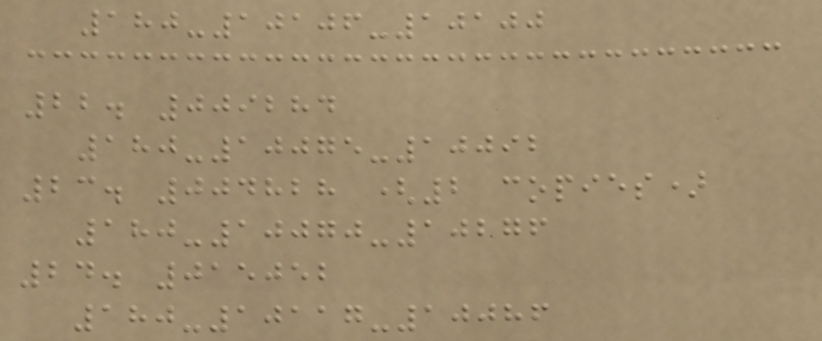180-10106-10100
22. 009284
180-10075-10092
23. 004828 (2 copies)
180-10070-10276
24. 015052
180-10117-10086
